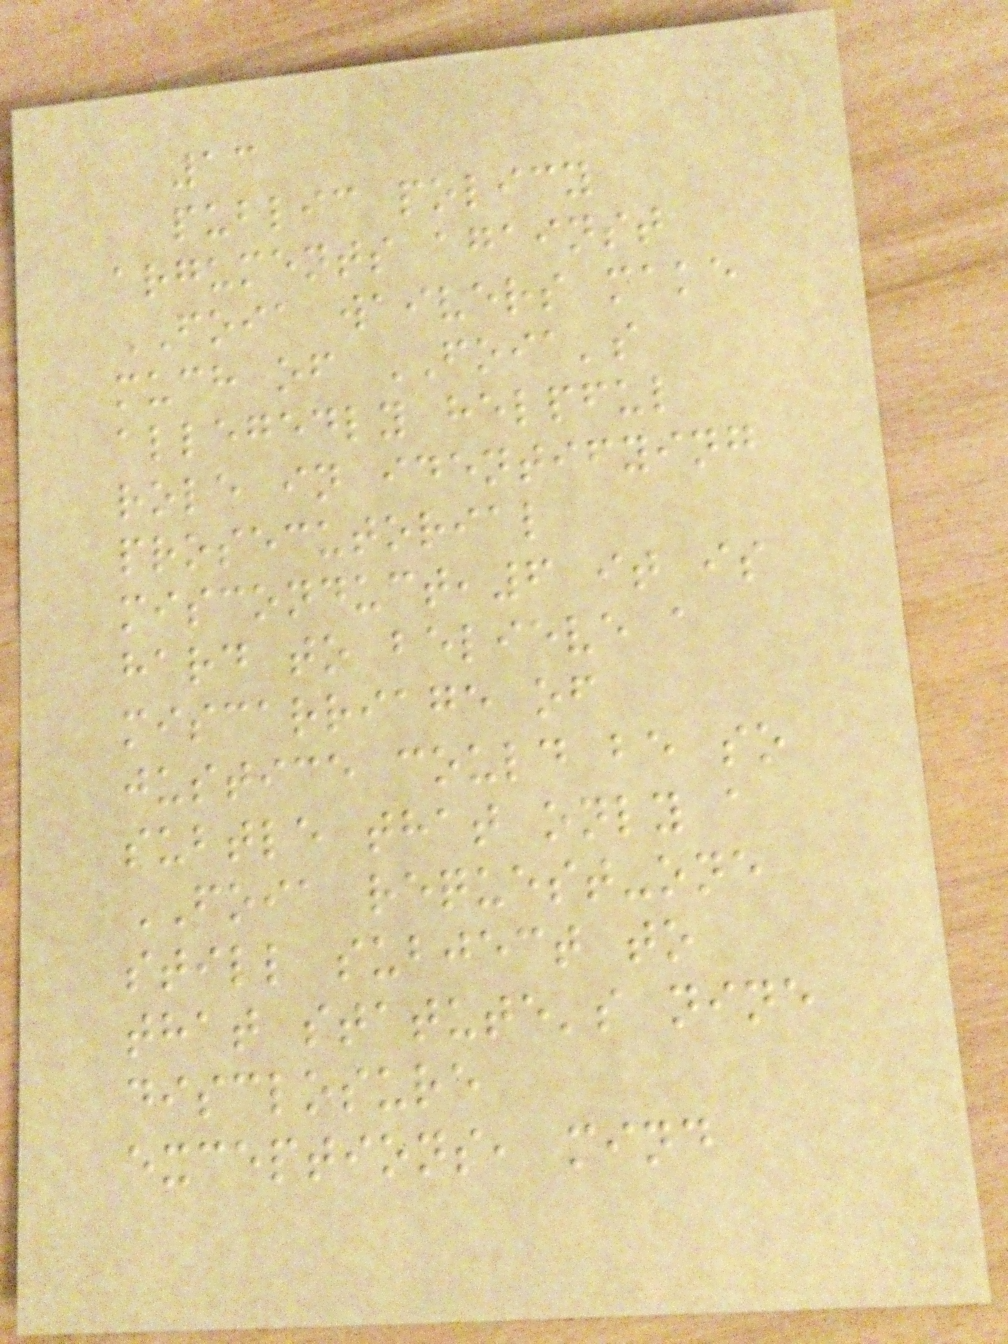13
public policy
arguments against
FOIA waivers make
much of FOIA's
allegedly helpful
role in identifying
prosecutorial
misconduct,6 it is
hard to believe a
miscarriage of
justice could be so
subtle that only a
FOIA request-one
still subject to
that statute's nine
disclosure
exceptions, mind
